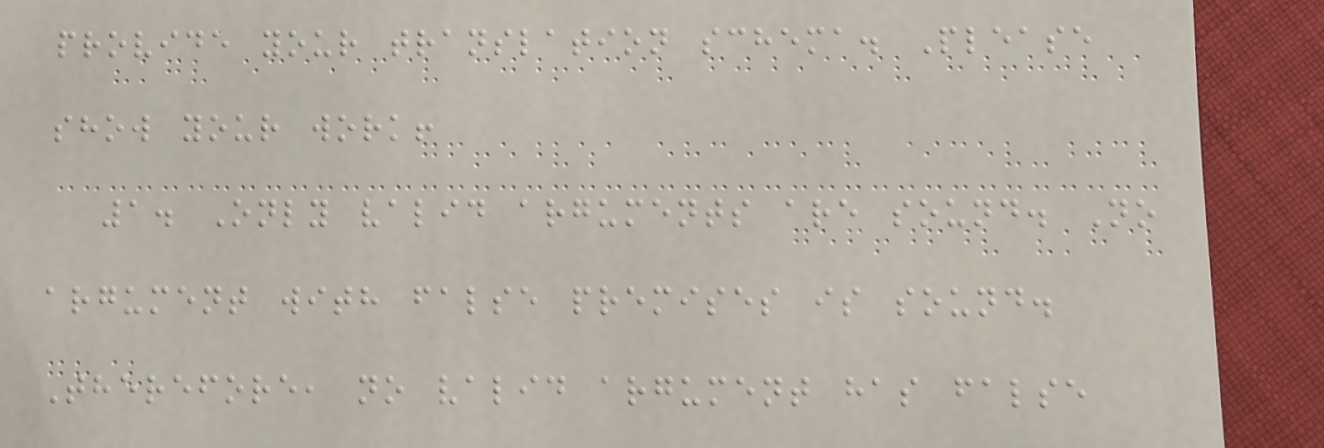provide your translation schema. Please
show your work!
1. Only valid arguments are sound. No
argument with false premises is sound.
Therefore, no valid argument has false
